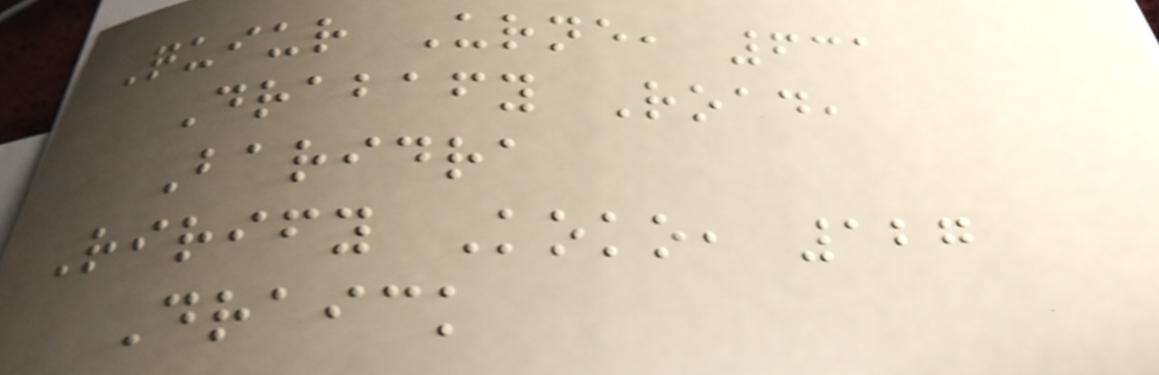Quiur Urne, 631
Drabafy Road,
Baridra
Rirify Koko, 127
Draick
